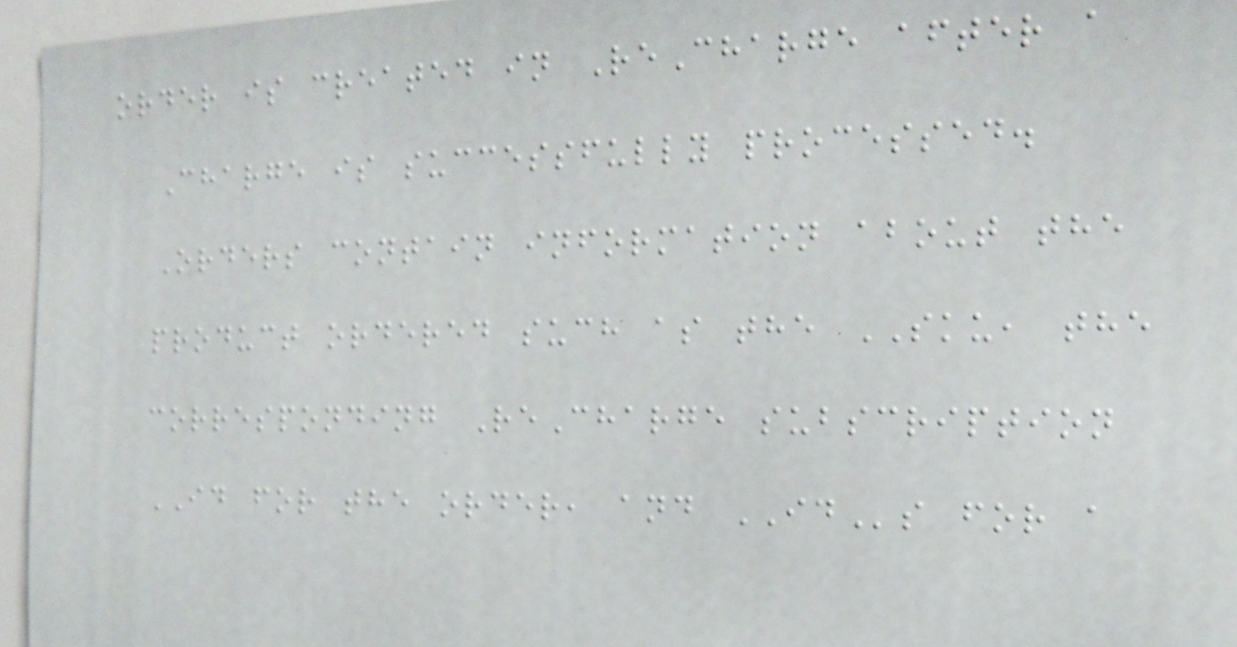order is created in ReCharge after a
Charge is successfully processed.
Orders contain information about the
product ordered such as the SKU, the
corresponding ReCharge subscription
ID for the order, and IDs for a
